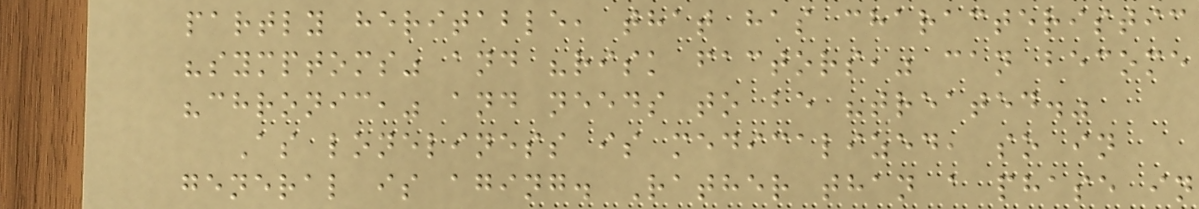partly heritable, that has characteristic
"symptoms" and "risk factors," can become
"chronic," and needs to be "treated."
As loneliness is medicalized, so in
general is aging. Rather than a phase in
